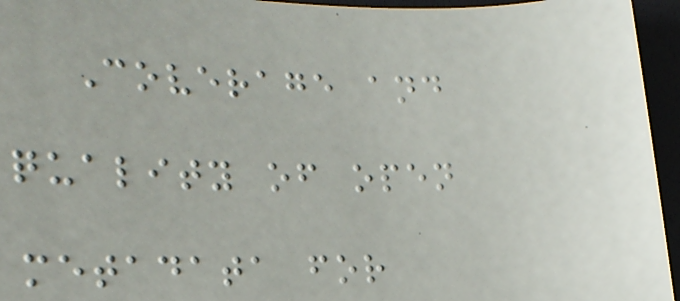Coverage and
quality of open
metadata for
